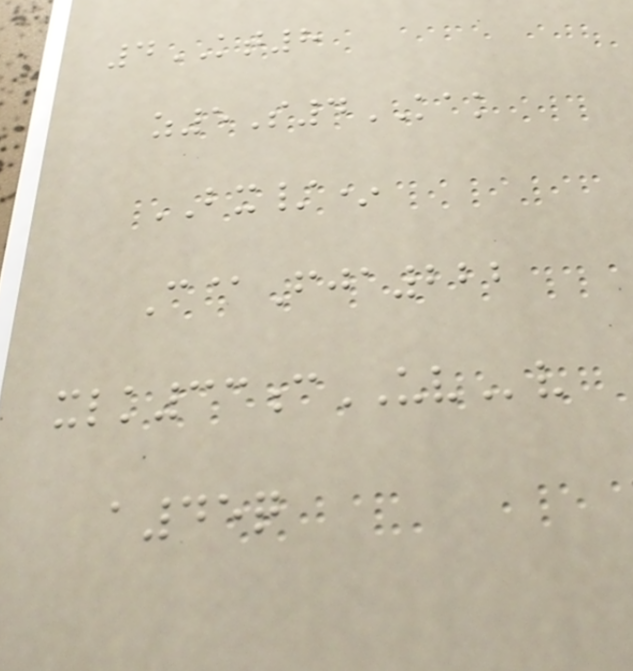4KT8
z5S4KAK
BX/*
C@Fja222
xlk33cUVv
a45q
